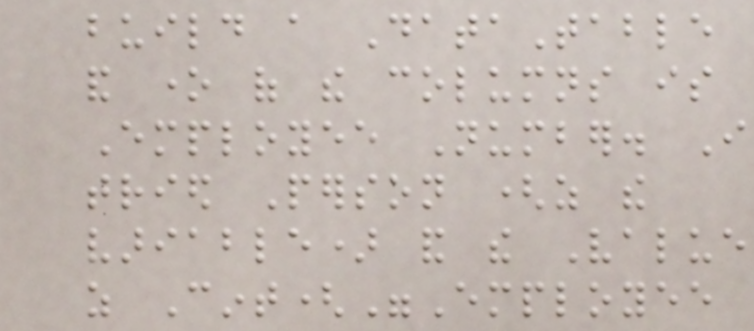build a DataTable
and one of the columns is
Employee Number. I
tried Person (as the
variable) and the Value
as Cint("Employee
